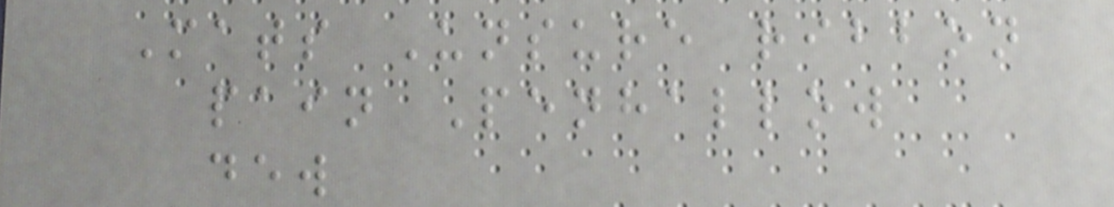Mats Unsure ribbon
pain Penhallow
dew
